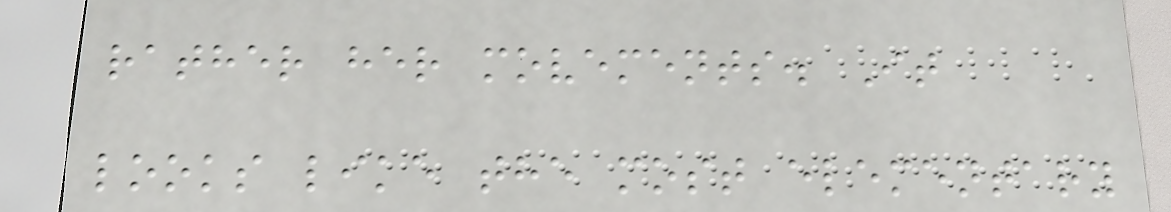rather her movements. It
looks like the most elementary
